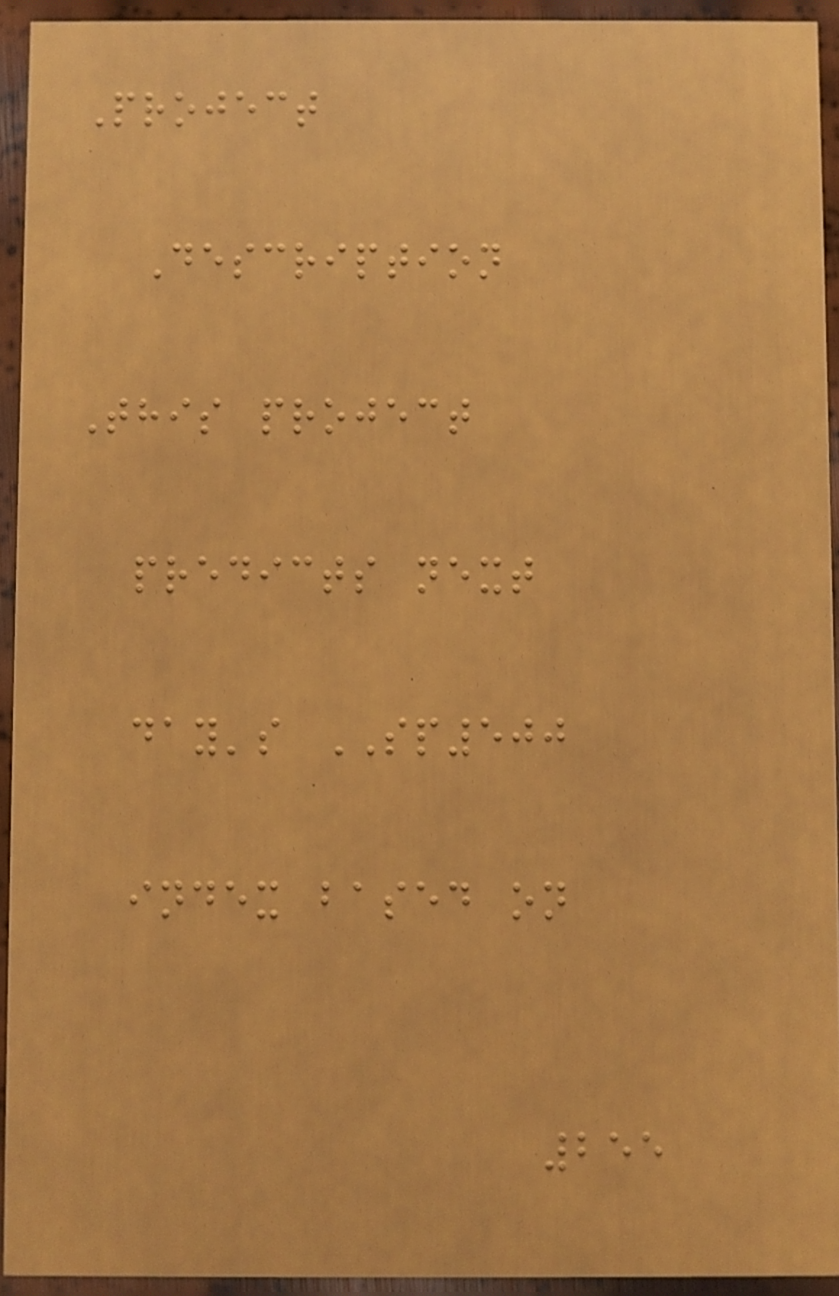Project
Description
This project
predicts next
day's SP500
index based on
255
